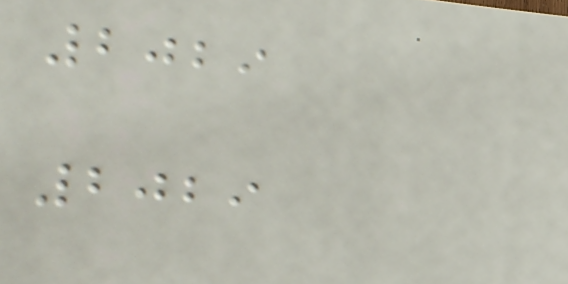2029
2029
